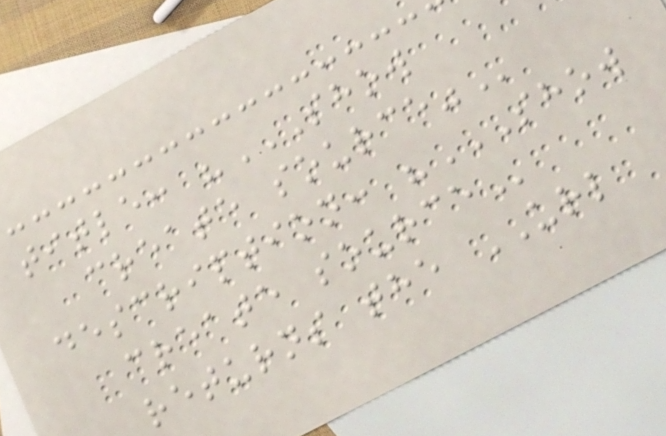title: "SHOW
CREATE SOURCE"
description: "SHOW
CREATE SOURCE
returns the URL
